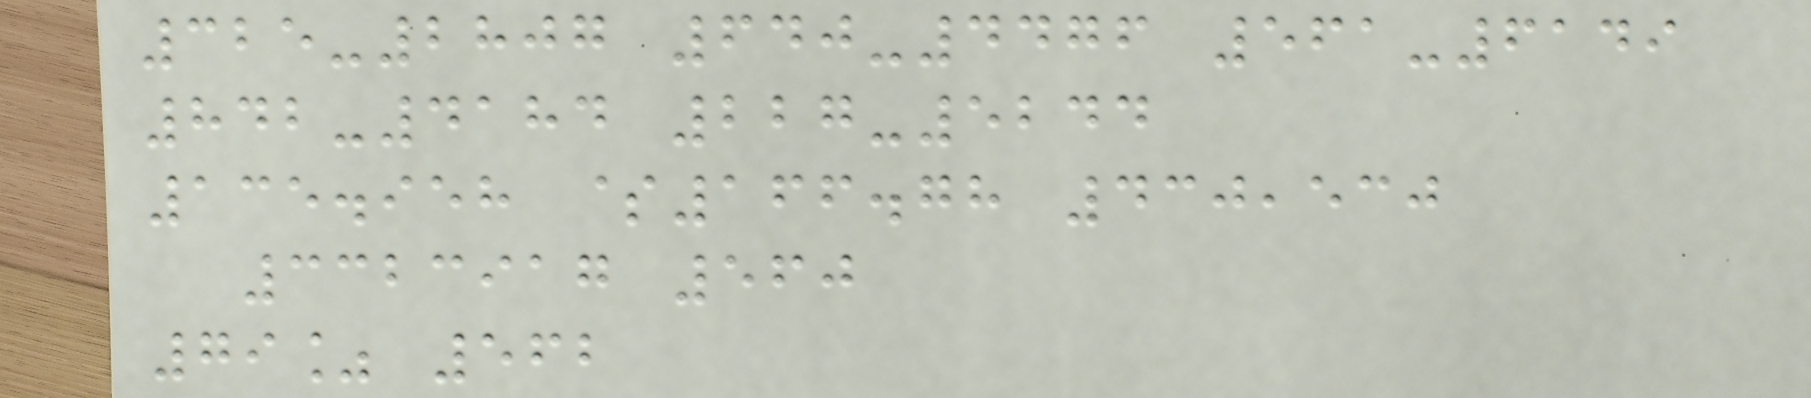325-2807 640-4476 561-6149
842-4184 227-5244
135.958 $166.78 430,530
3323917 560
79% 562
